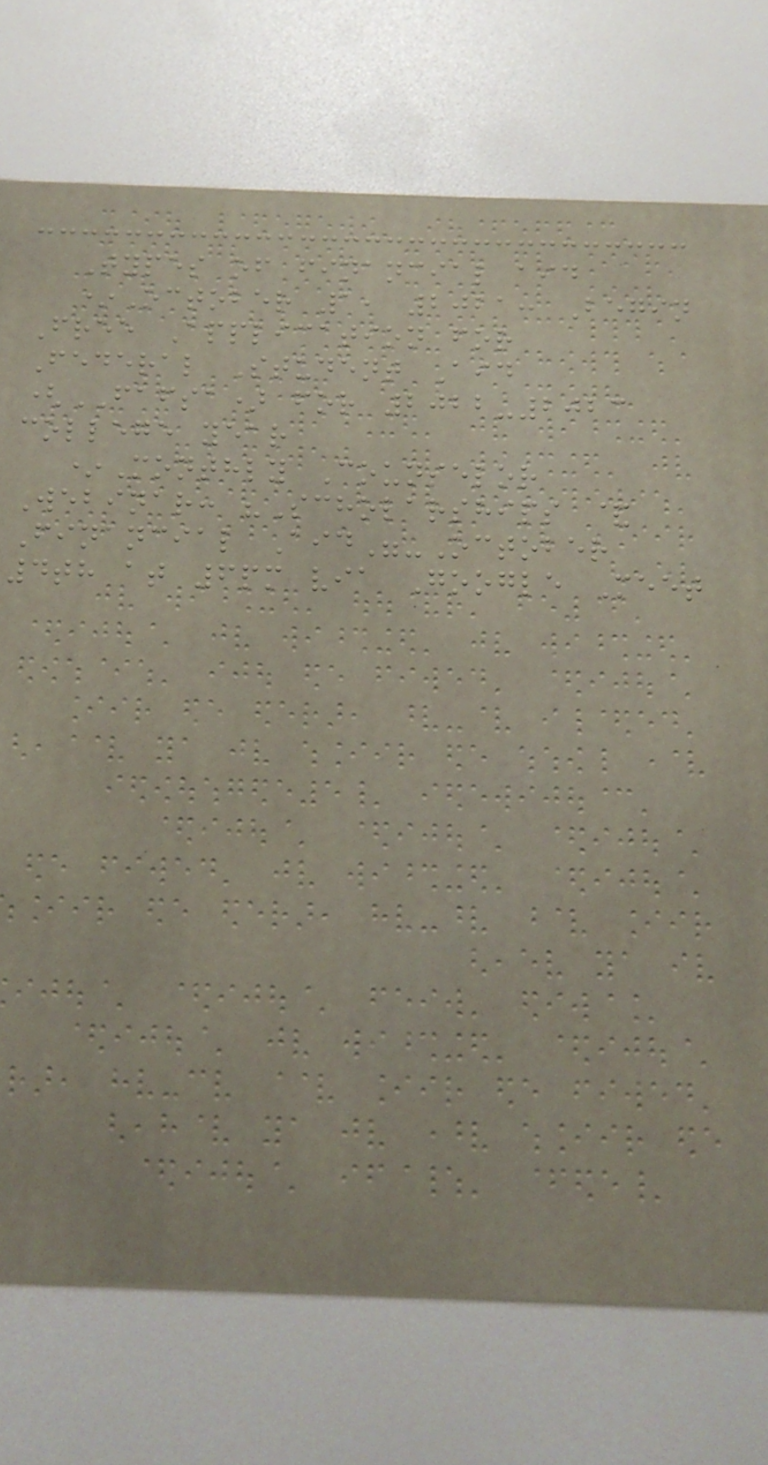Types of financial aid
*October 1, 2021: Begin
Free Application for
Federal Student Aid
(FAFSA) for 2022-2023
college year
*Monthly Counselor
Webinar: "Scholarships &
Financial Aid"-October
4th at 6pm via Google Meet
